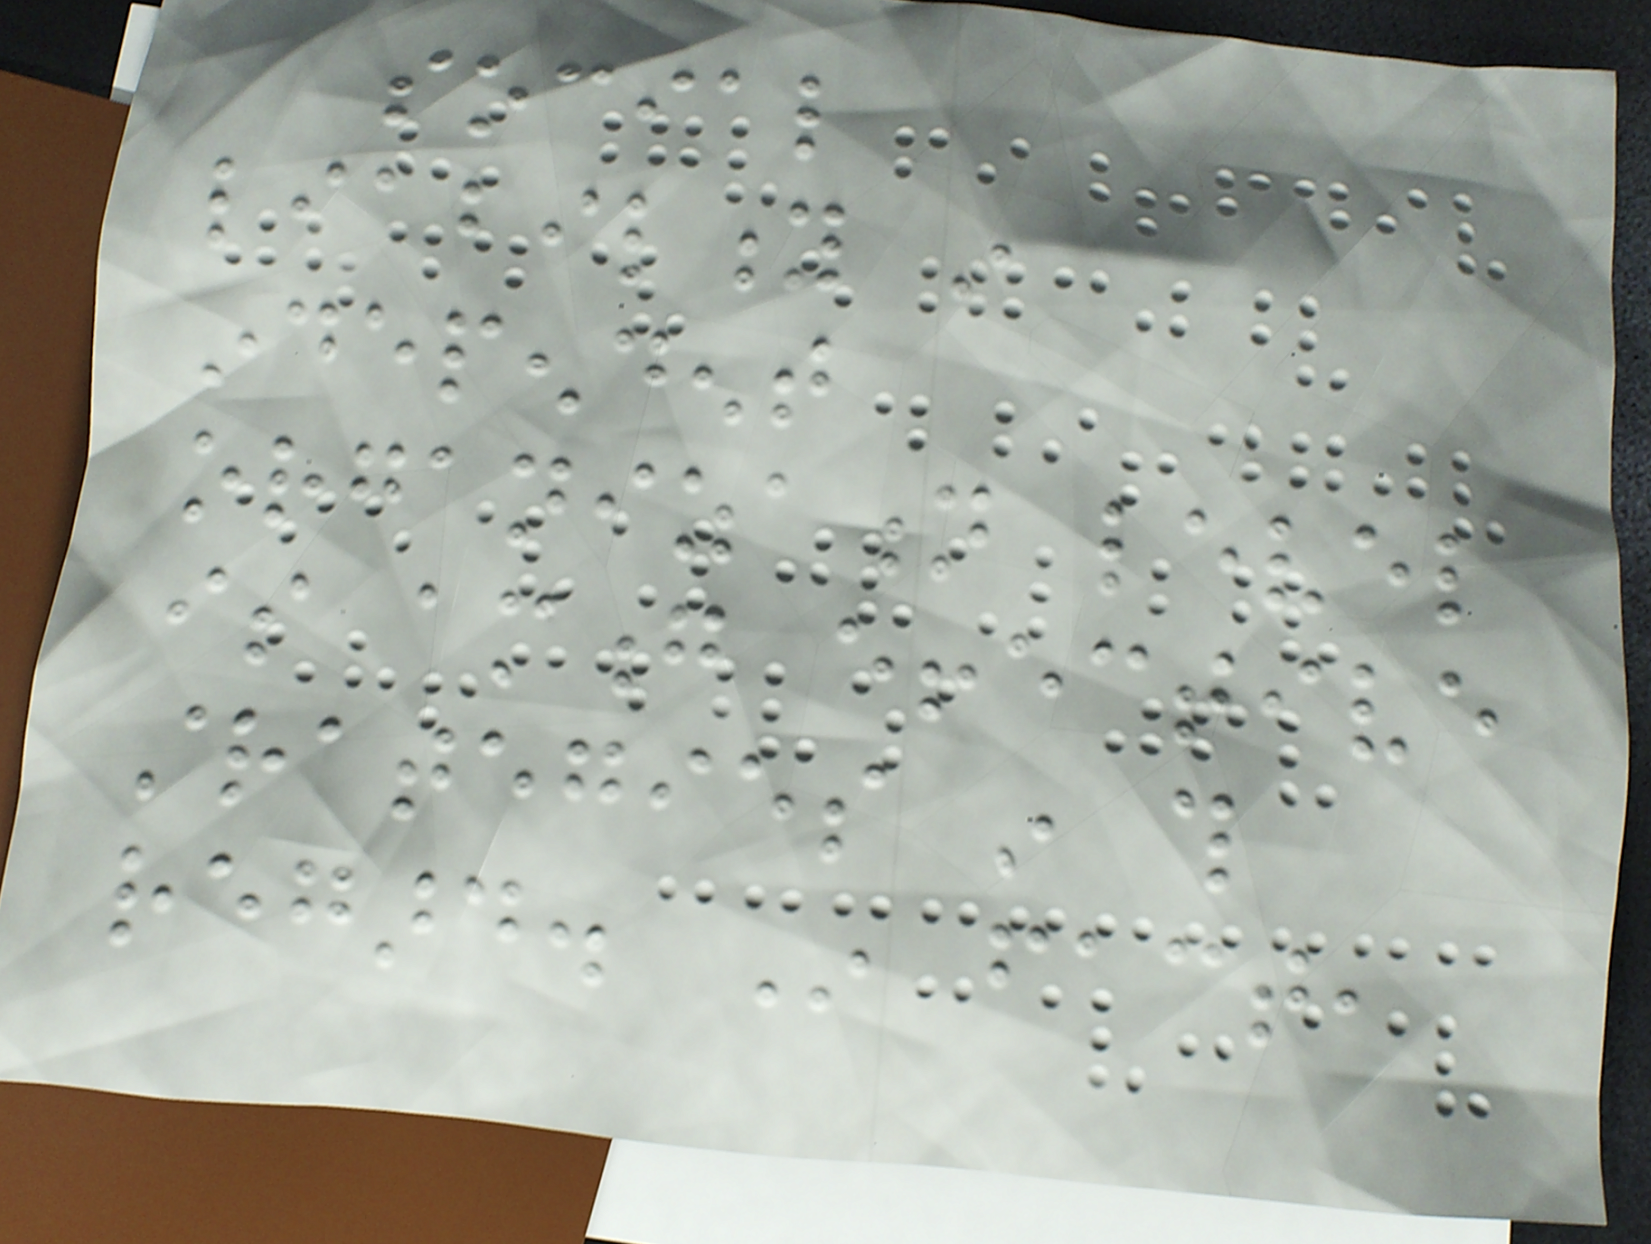social
liability in
independent
organization level
is among effective
strategies in this
regard. In fact,
